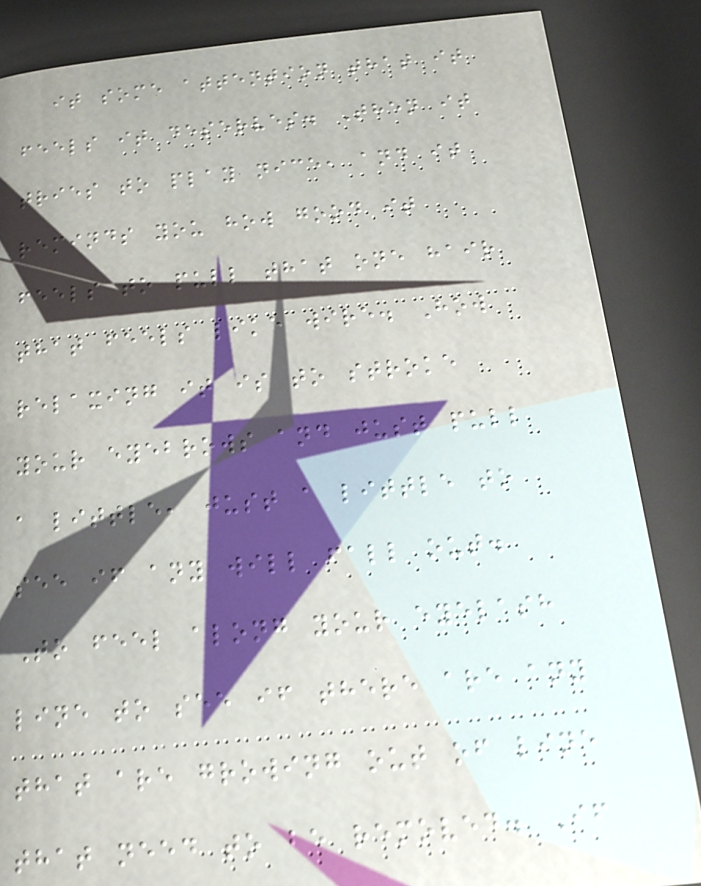it some attention that it
feels it deserves. Then it
tries to play nice, and it
reminds you how good it
feels to pull that one hair
that feels like wire. How
relaxing it is to stroke
your eyebrows and just pull
a little, just a little to
see if any will fall out.
To feel along your eyelash
line to see if there are any
that are growing out of line
that need to be removed. If
